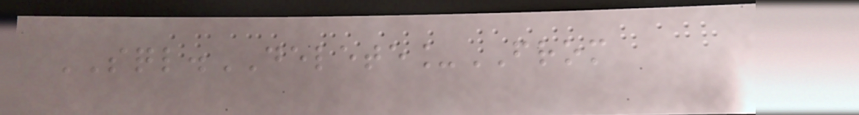SQL.DELETE_FROM
